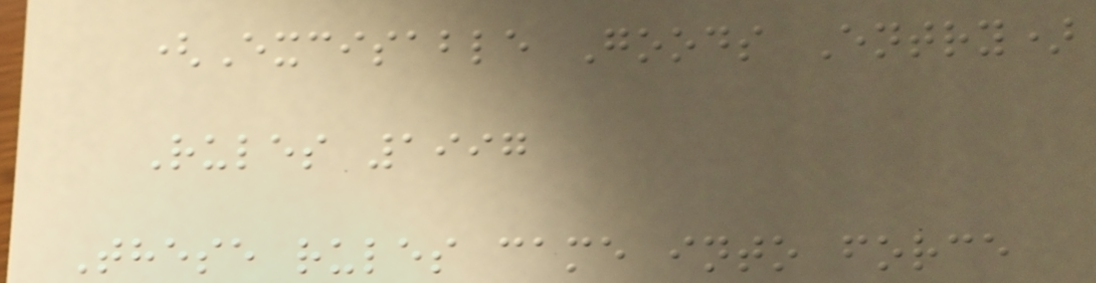(Excisable Goods Entry)
Rules 1997
These rules came into force
